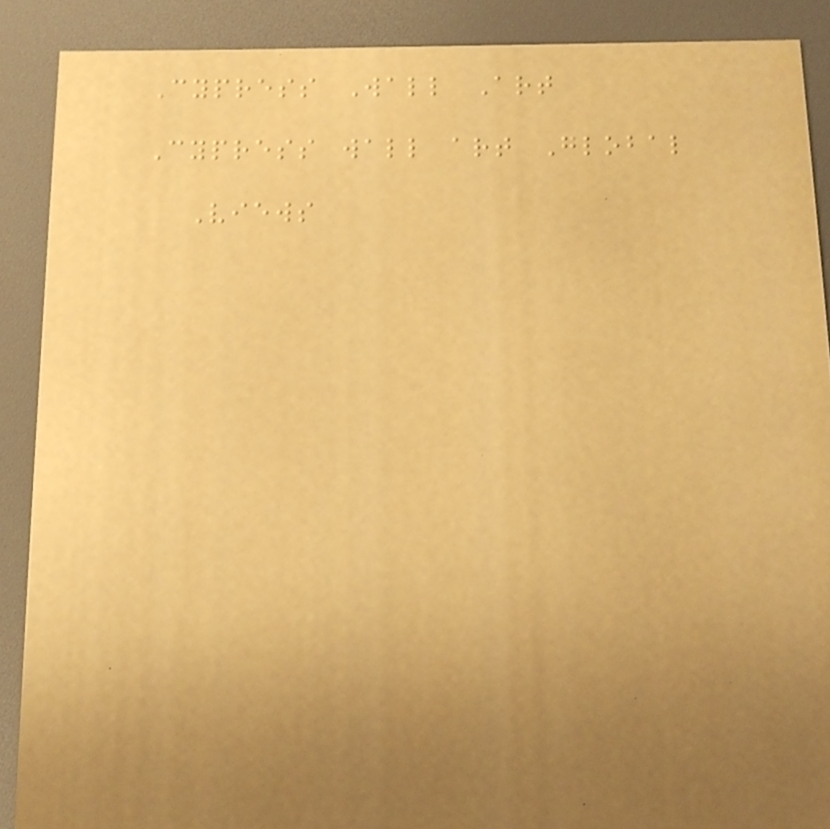Cypress Wall Art
Cypress wall art Global
Views
